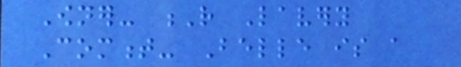Owner- R Lavery
Comment- Belle is a
